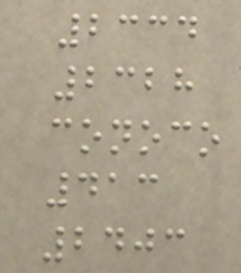2334
2328
conoco
413
2403
